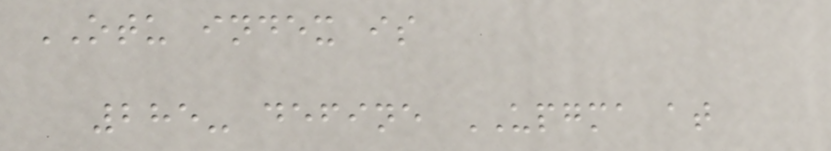OTU index is
285- define UPGMA at
